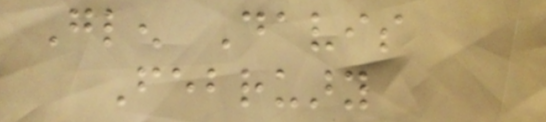Glen Davis
February
